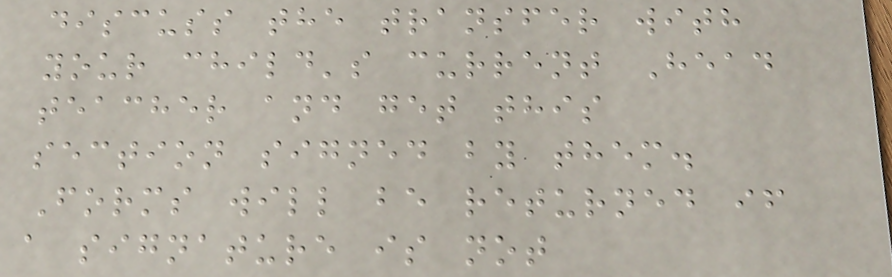discuss the transfer with
your child's current Head
teacher and get this
section signed by them.
Forms will be returned if
a signature is not
